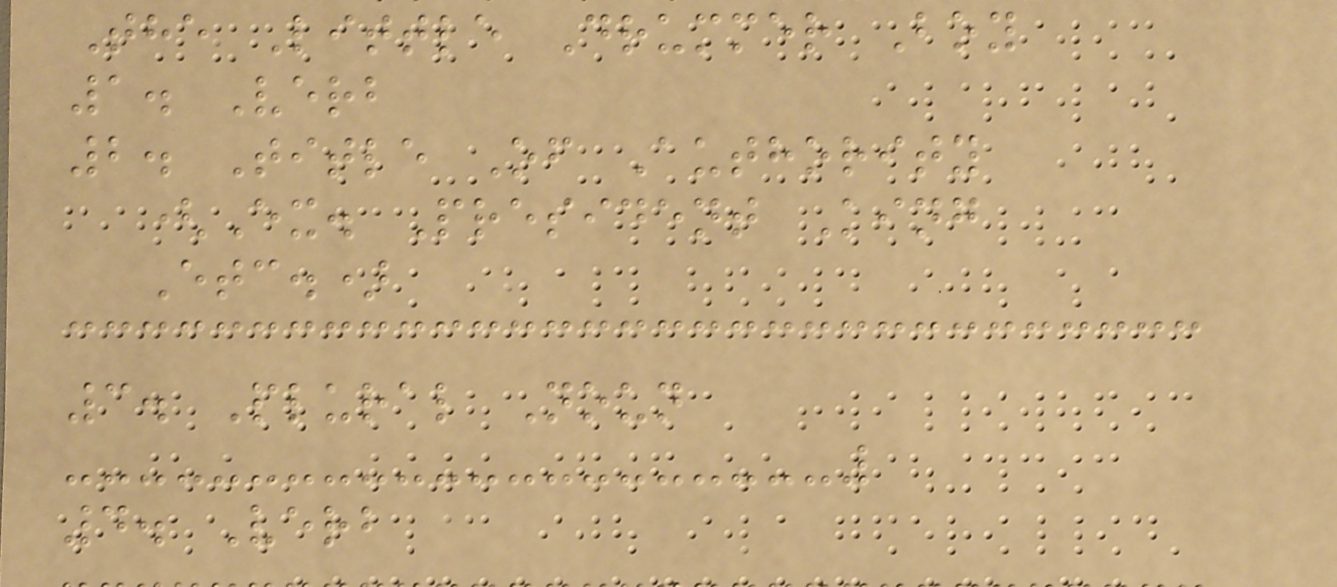The Little Drummer Boy
1. Verb
2. Title Of Authority
(Ex. President King
Etc.)
3. Plural Noun
4. Verb
